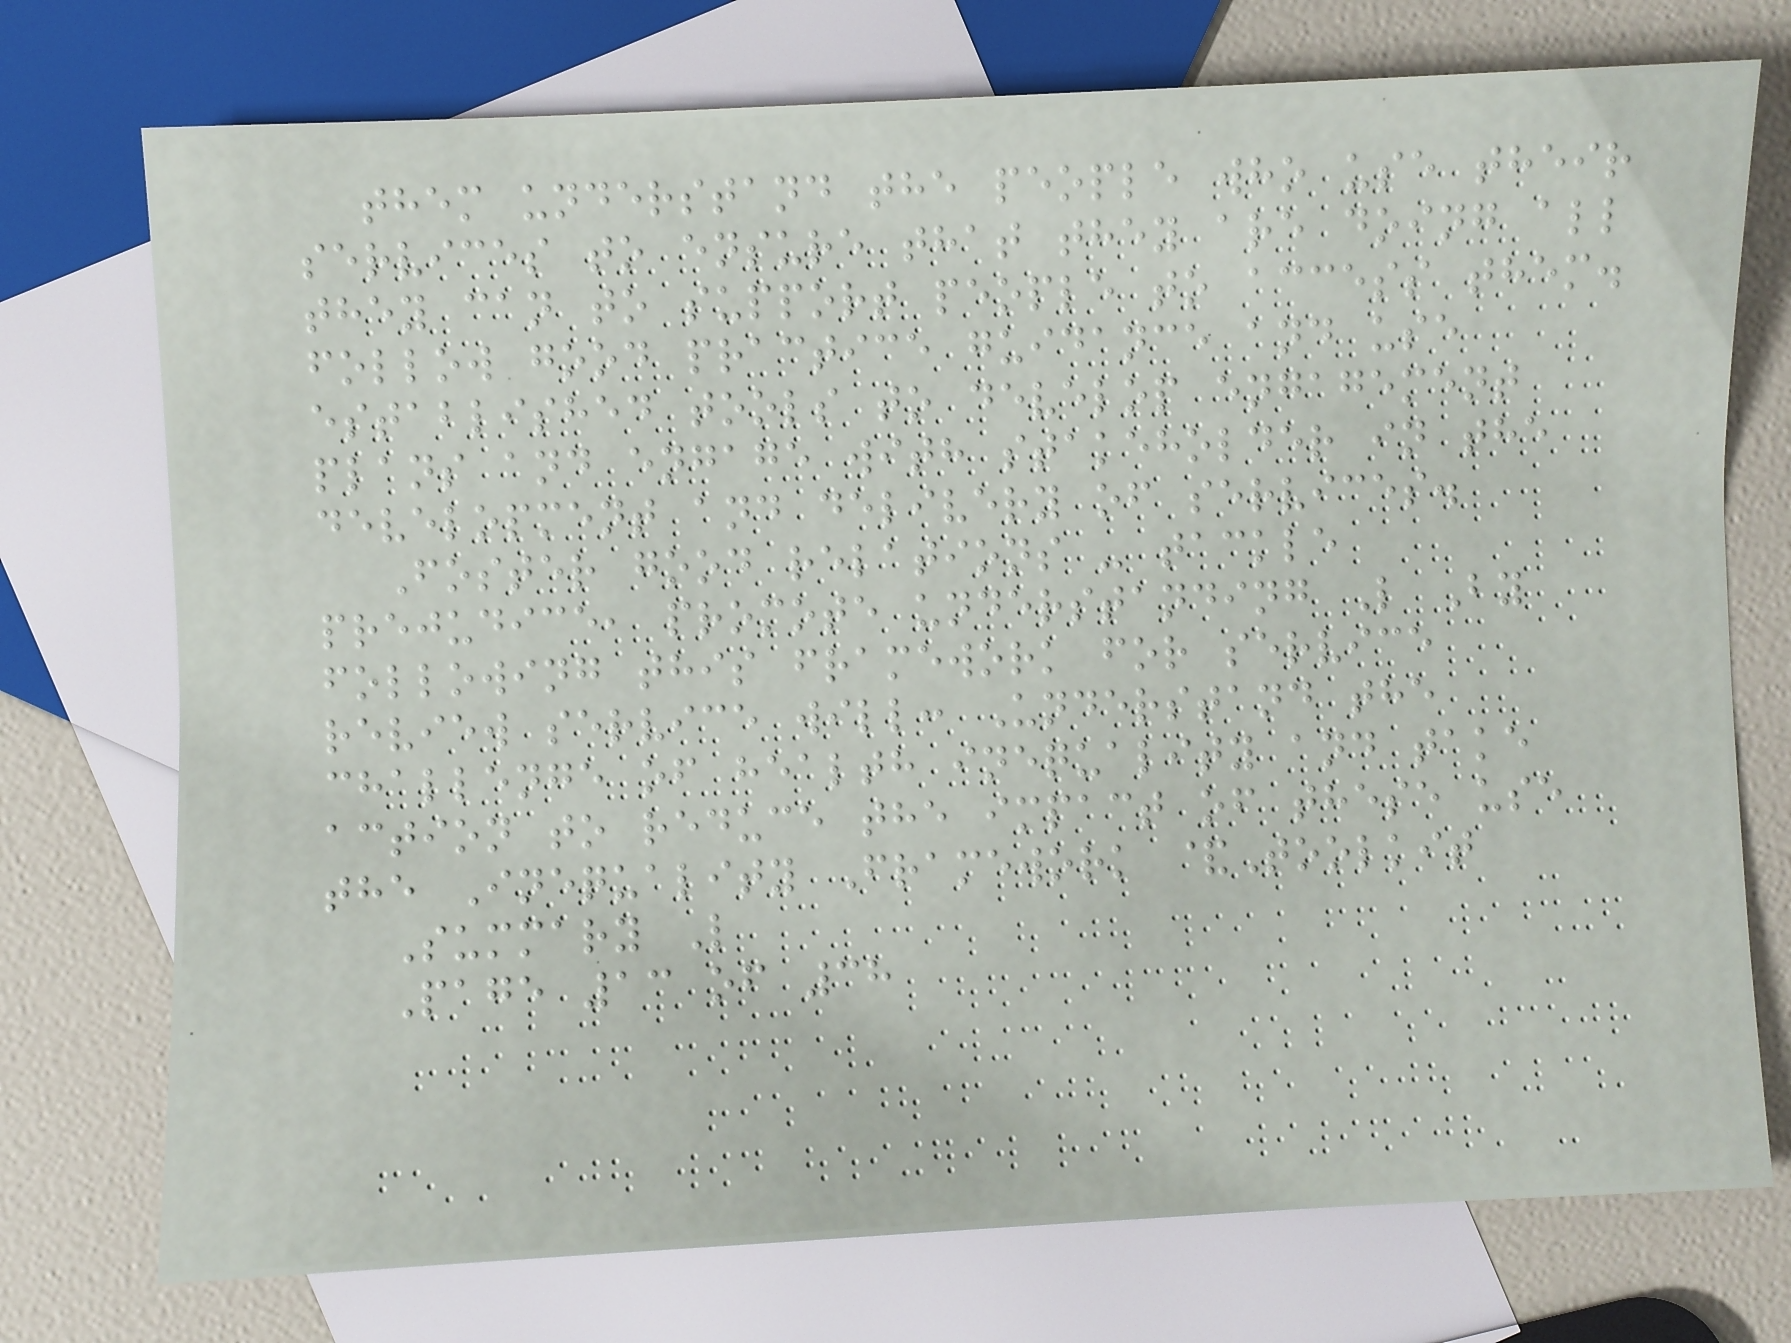them understand the people who use their
services to ensure that they are doing all
they can to support people to access them.
follow good practice guidance and use
established tools to develop engagement
plans and engage with stakeholder in the
development and delivery of services.
Foster good relations - tackle
prejudice, promote understanding L By
following this framework for service
review service will: Understand the
challenge of health inequality and take
action to reduce the impact of these use
the Inequality Framework &Toolkit
Summary L
Page 13 of 38
